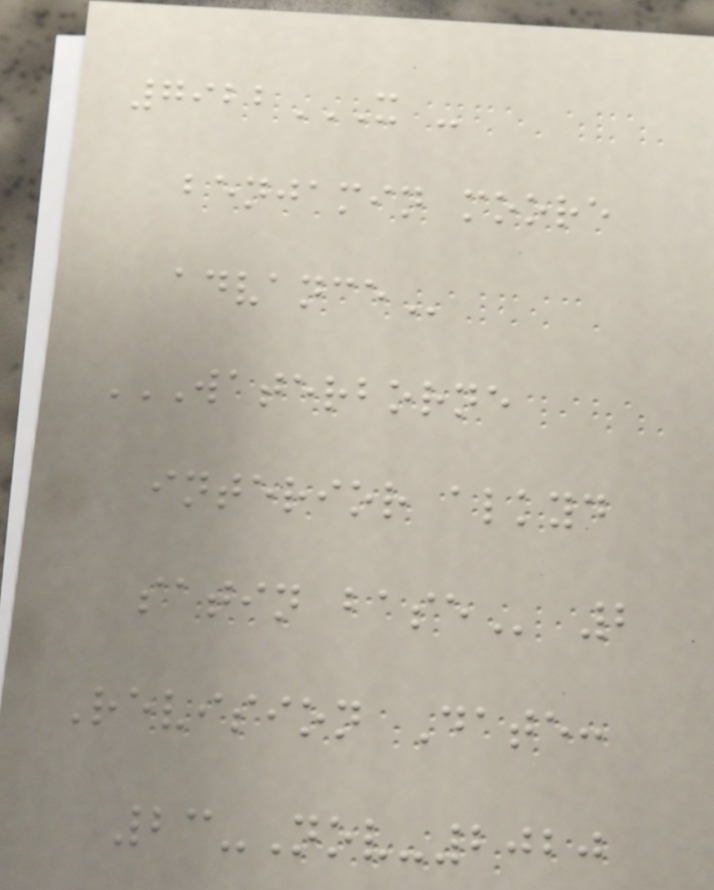7922X -
BENJAMIN MOORE
ADVANCE
WATERBORNE
INTERIOR ALKYD
SATIN BASE 2
Revision Date:
23-Nov-2020
